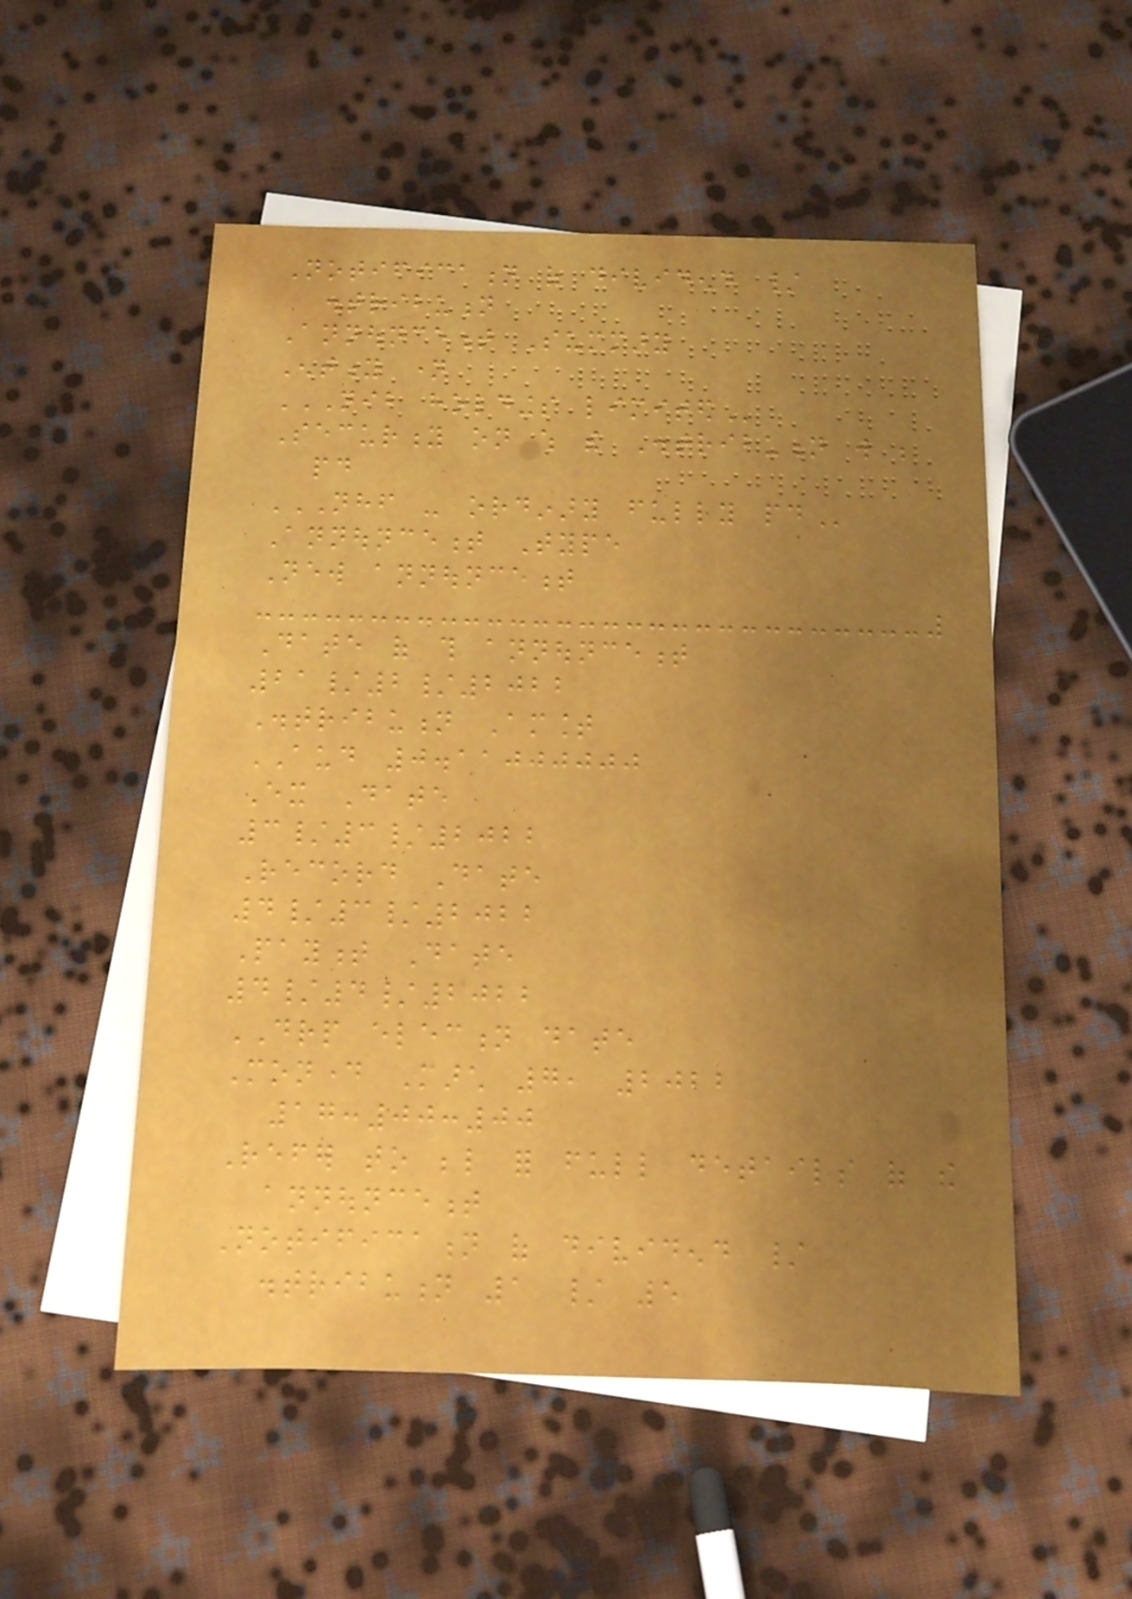Notification of dividend /
distribution
Announcement Summary
Entity name
NIB HOLDINGS LIMITED
Security on which the Distribution will be
paid
NHF - ORDINARY FULLY PAID
Announcement Type
New announcement
Date of this announcement
21/2/2022
Distribution Amount
AUD 0.11000000
Ex Date
3/3/2022
Record Date
4/3/2022
Payment Date
4/4/2022
DRP election date
Monday March 7, 2022
17:00:00
Refer to below for full details of the
announcement
Notification of dividend /
distribution 1 / 5
